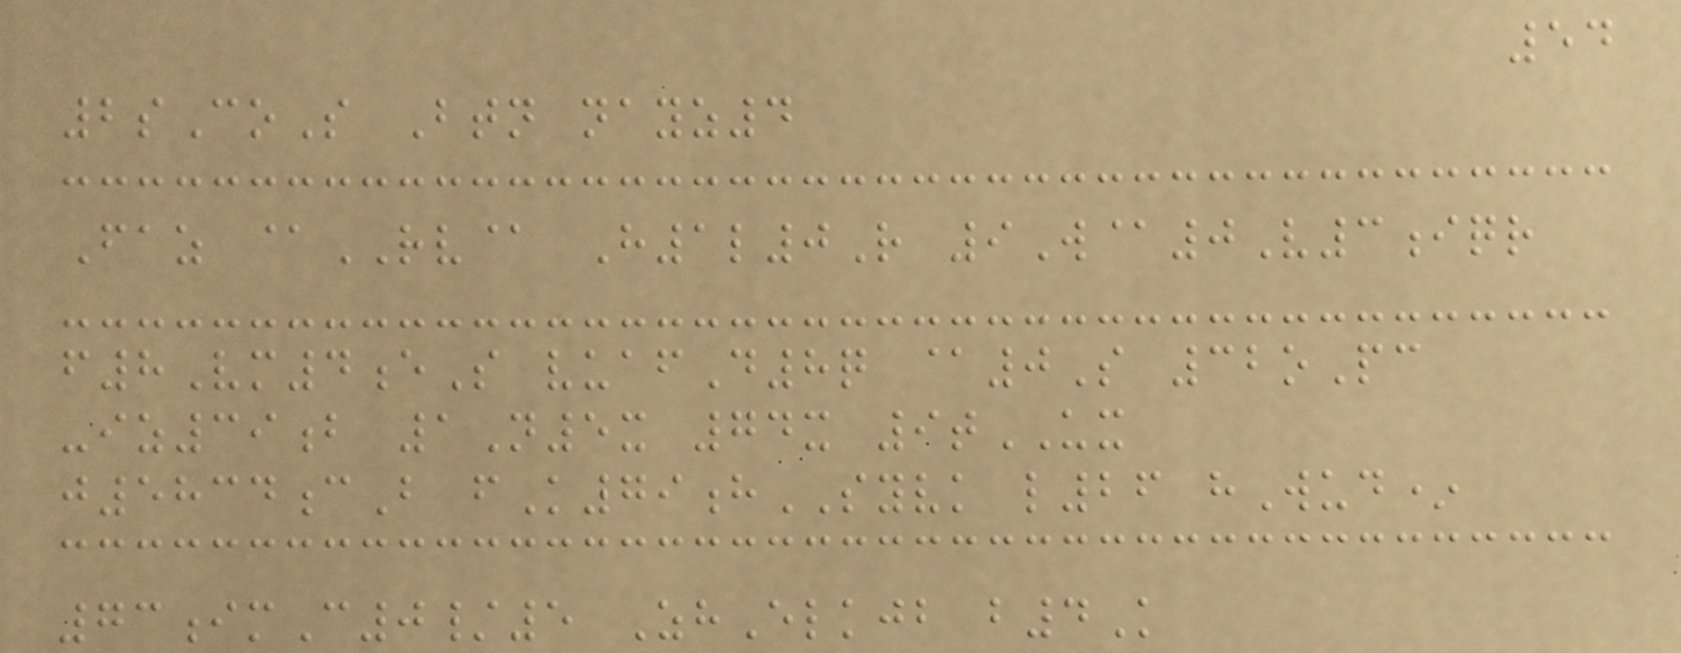54
2sCoS Btn nayz4
Faz @RV@ H1l0R 9W@0V3iqr
f8Vm4eS vuafD8q @0S 32oPc
-iz39b 1N5x 74x 9tUX
j5834cB fK79hSYVK l26 hWud*
73imC0/5 ZhElkjb b4K
